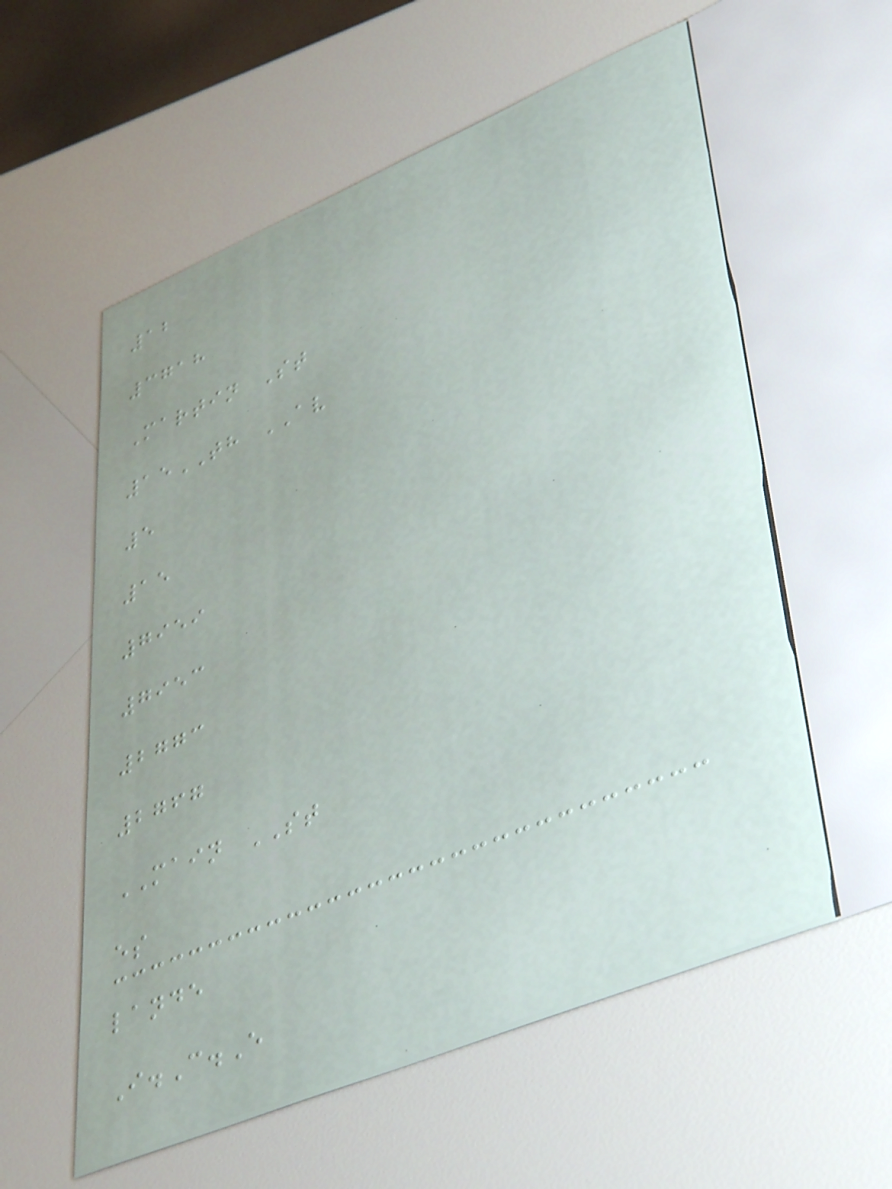12
3718
Martin St
15TH AV
5
15
7959
7953
2773
2767
MAIN ST
es
lande
I.C.E
